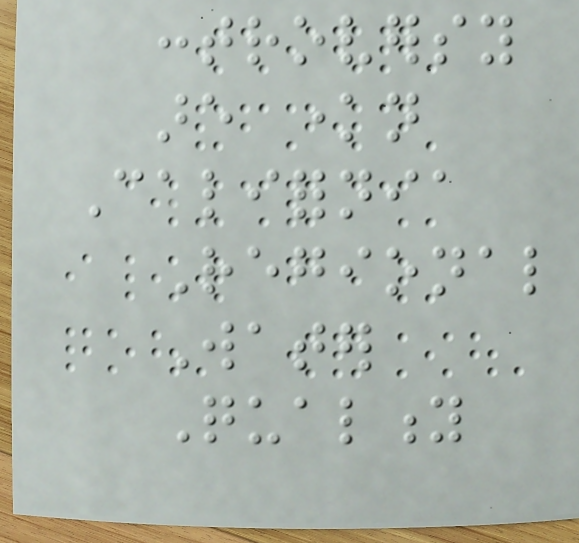controversy
are known
California
Regional
Water
Quality
